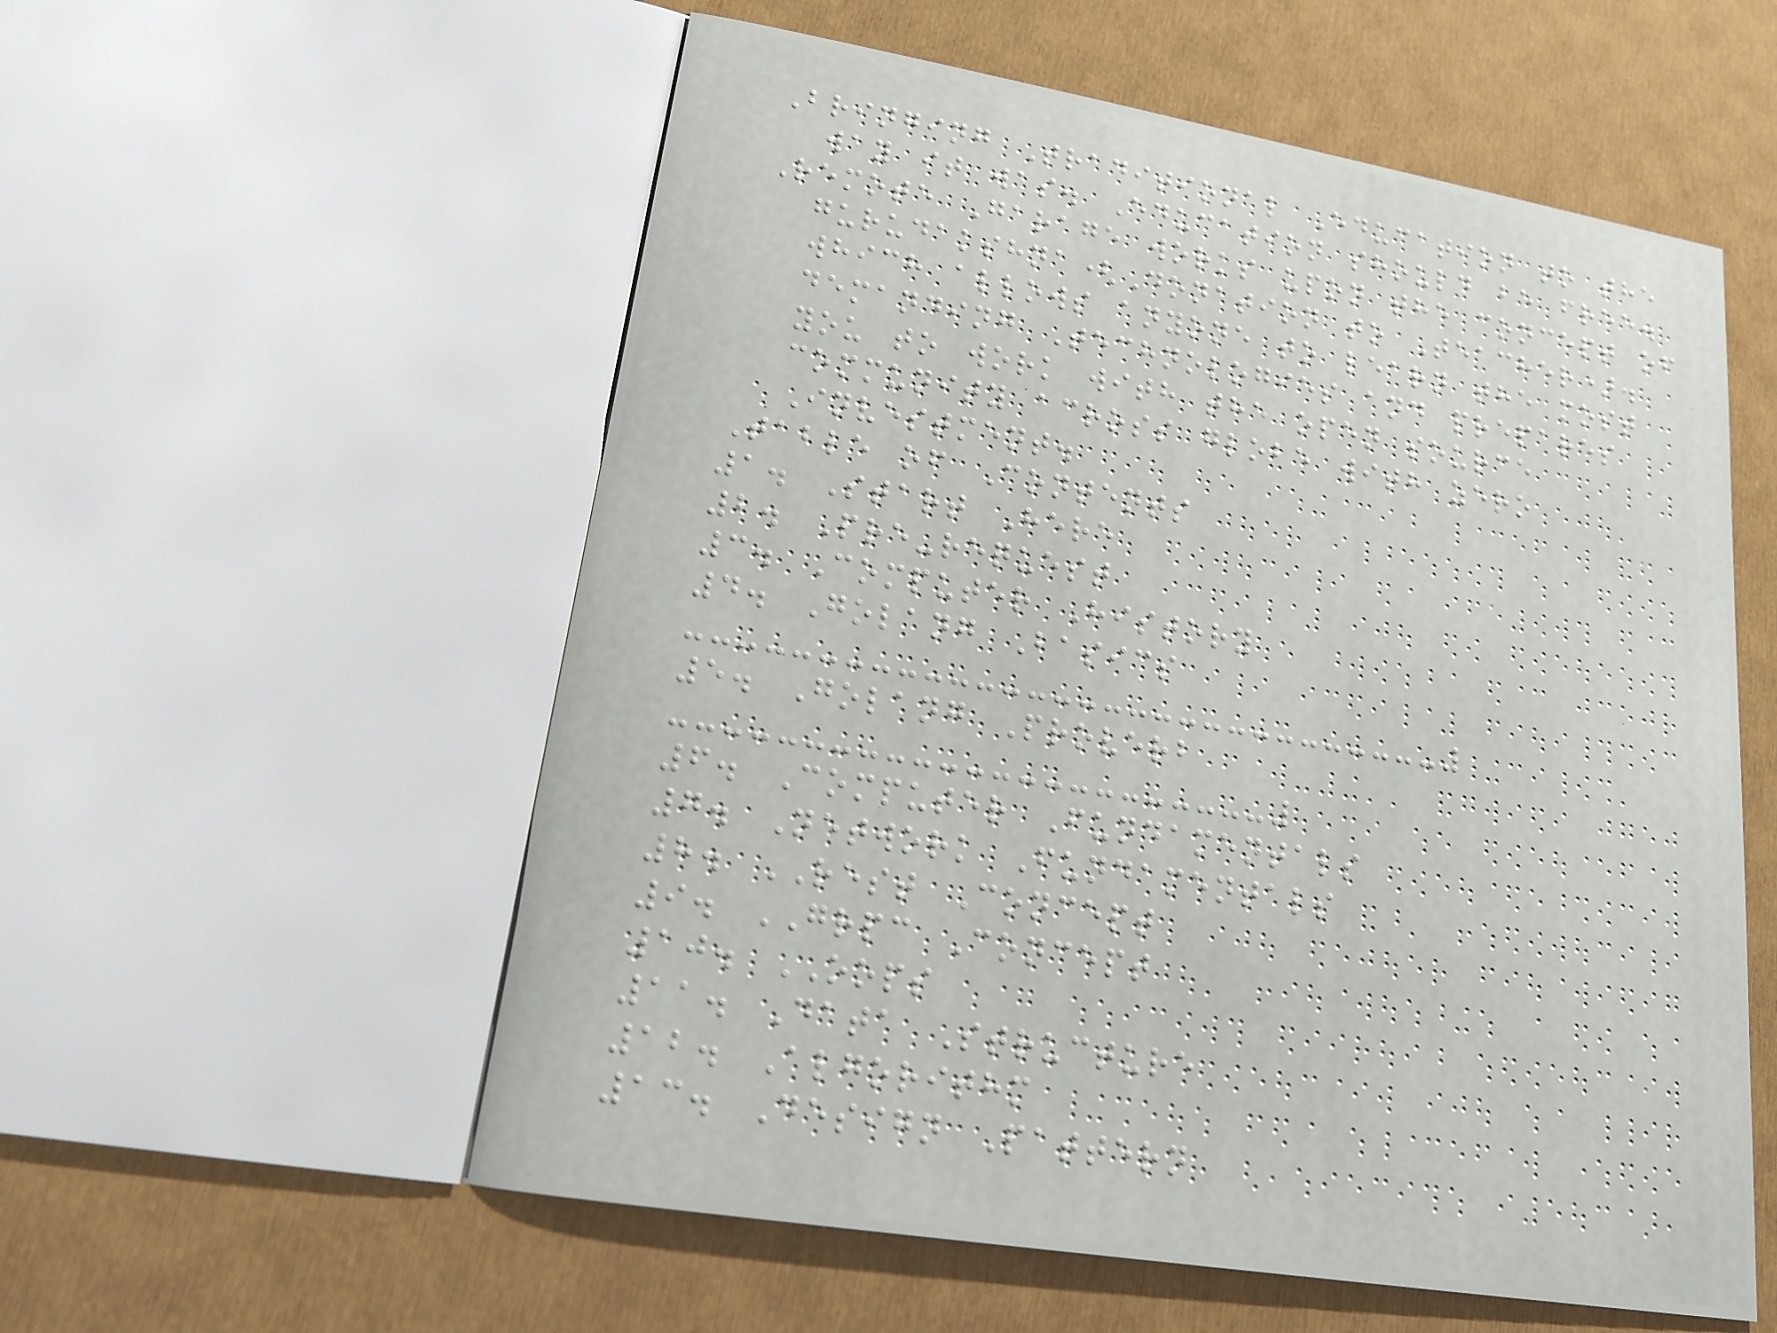Bringing Traditional Education to the
way it was. Education should be free.
Remote Garage works upon the concept of
gurudakshna(Donation to Teacher).
which allows anyone to learn the most
demanding Technologies and prepares
you to work with the open source
community across globe with zero
Investment.
Table of Contents
1. Start Here
2. Pre-request
3. Computer History
4. Golang Basics
5. Golang Proverb
6. Computer Fundamentals
7. Network Fundamentals
8. REST Concept
9. GRPC Concept
10. OOPS
11. Data Structure
12. Algorithm
13. Design Pattern
